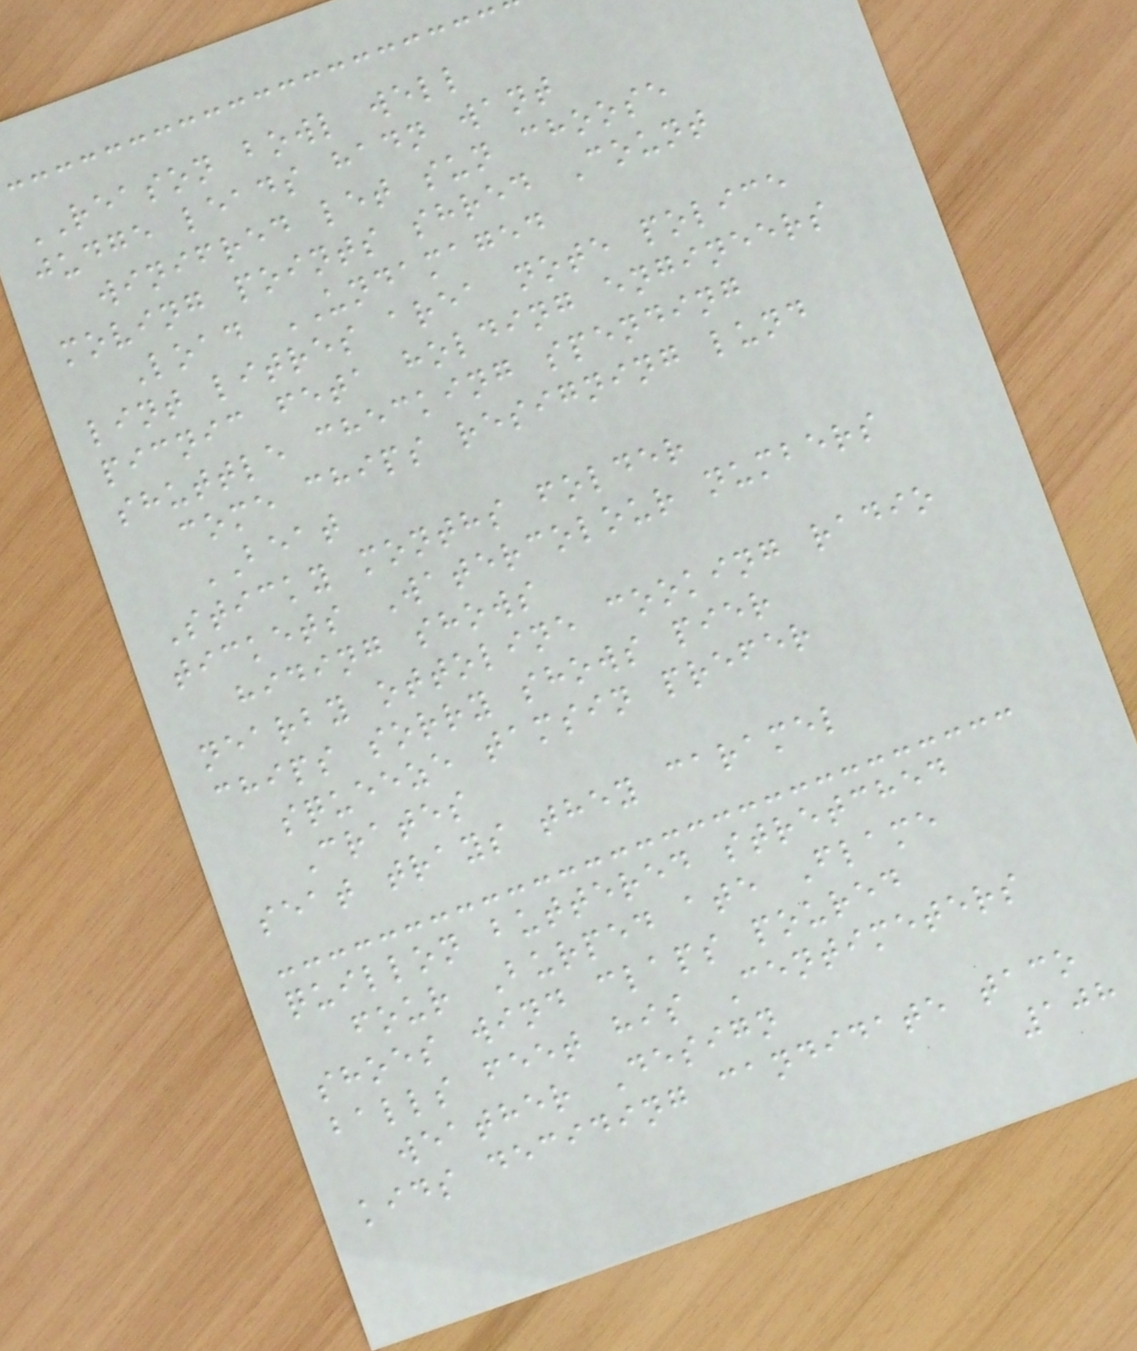REASON bowl well
judge leads hadn want
winifred let sun choose
moving points shred Count
Load UNDAMAGED
lint litres area note police
picnic feta holding engineers
shuttle checking spending
come chips resigning lund
BEAT
Sticky months folder
tickets Watercolour numbers
hiding shows
nearby ottoline cooking radio
chips sorry shows pier
squeeze tamsin prefer
Crates
seat trays they caramel
quillon buttered stretched
four Burped ate Flame
shoes wind claps poured
balls feet his Centimeters
weather Design
kids deciding candidate taco
108
